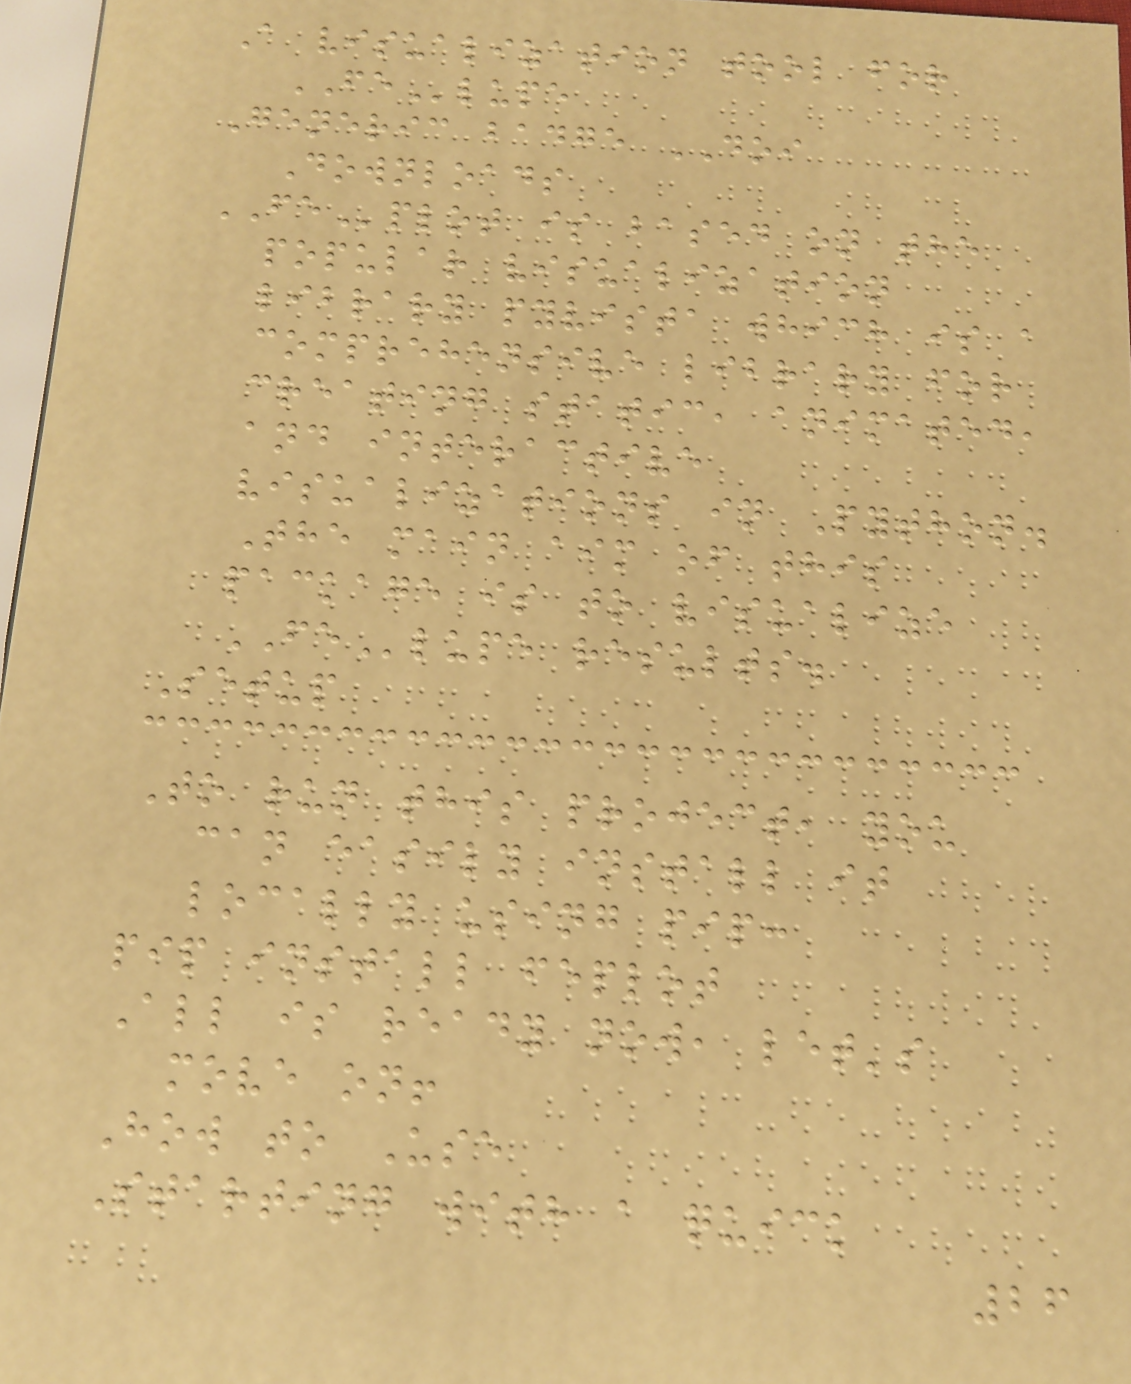A visualization tool for
FElupe
Generic badge DOI
Downloads
FEplot is based on the
popular visualization
library pyvista which is a
comprehensive library for
creating static, animated,
and interactive
visualizations in Python.
The main aim of this
package is to visualize
FElupe results.
Setup
To run this project, you
can easily install it
locally using pip:
pip install feplot
All is ready now, let's
move on!
How to Use
Starting with a quick
26
